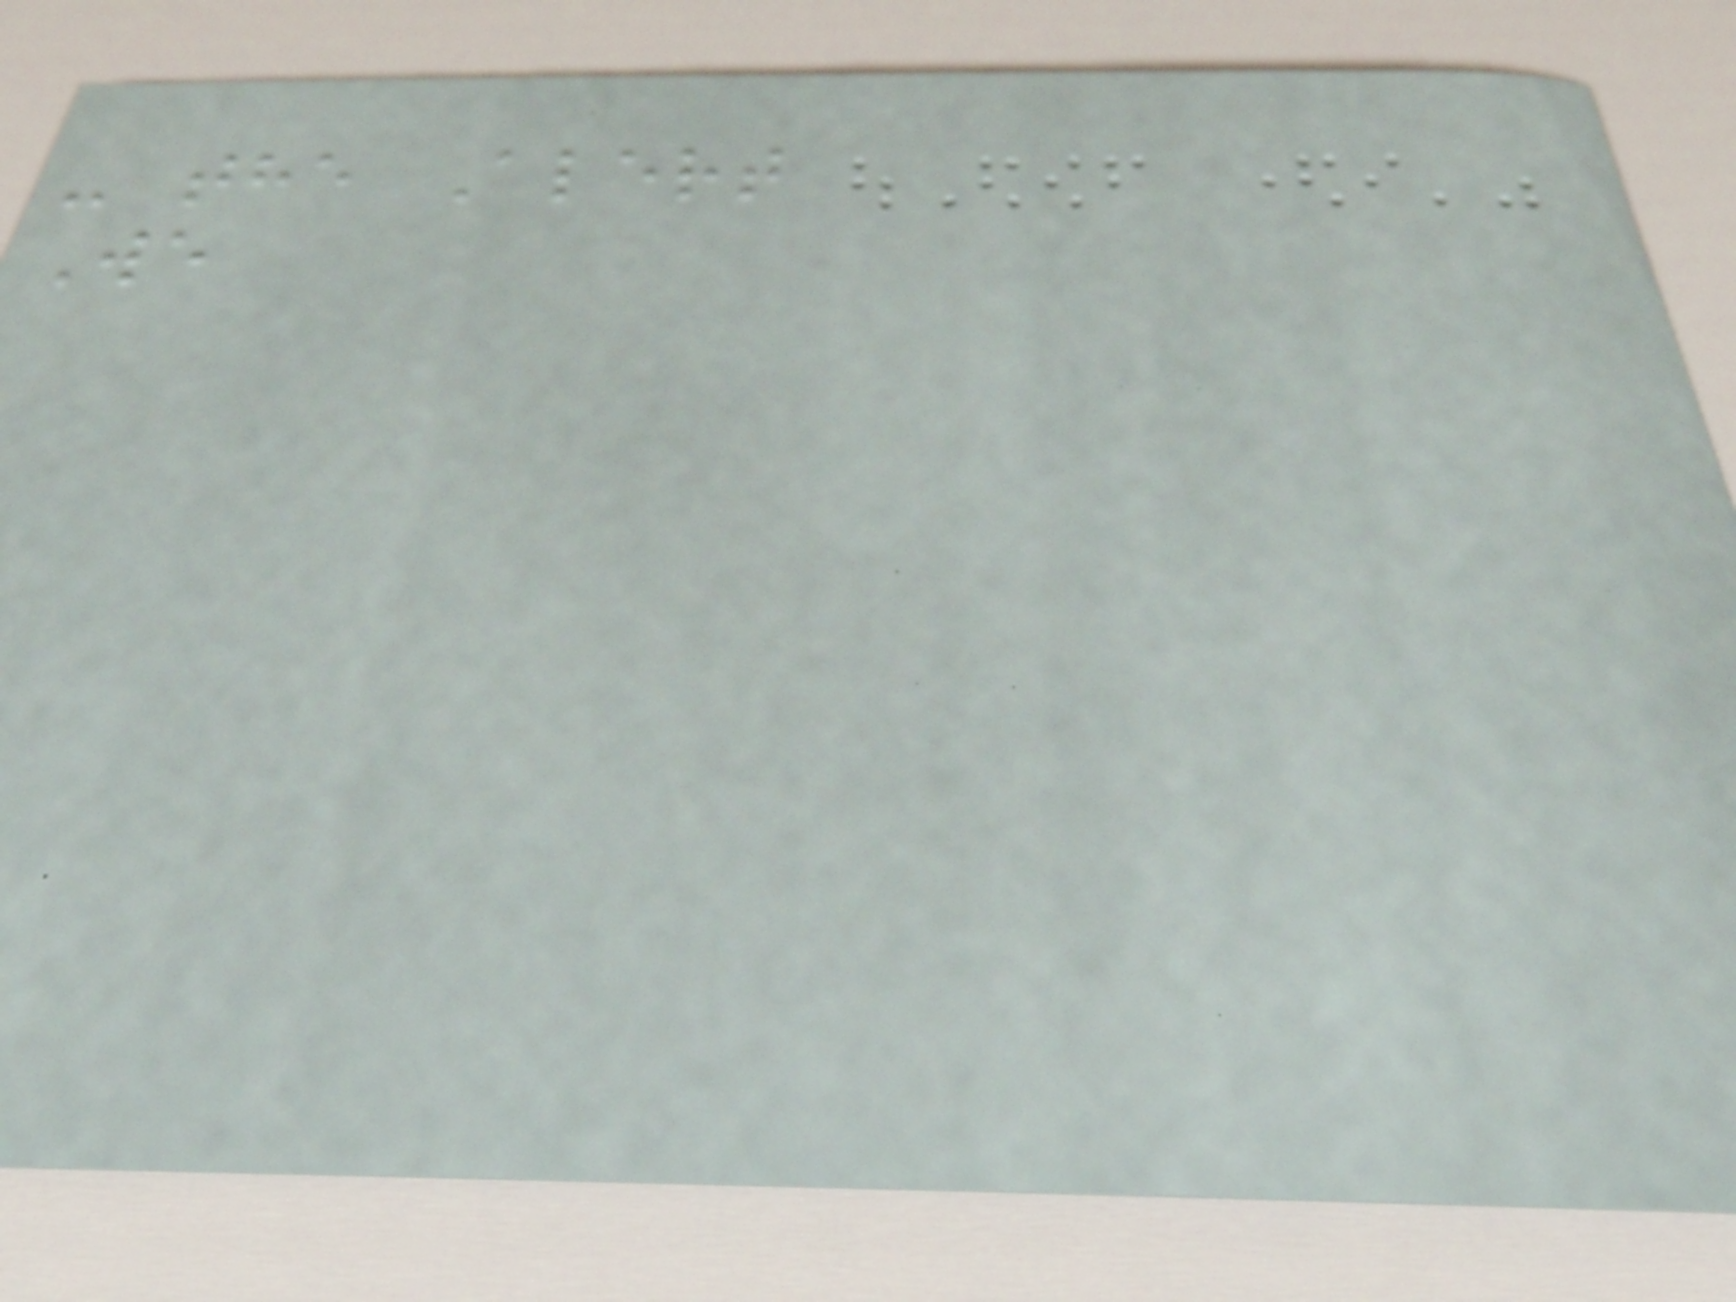- the Alert
We
